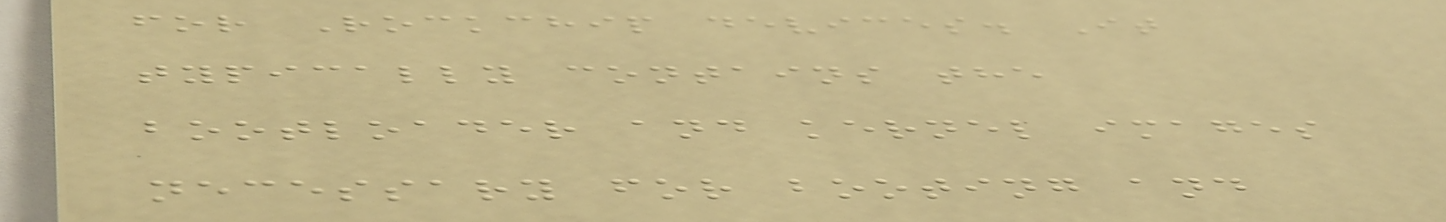for Rockchip devices. It
typically contains the
bootloader and kernel images
necessary for booting and
